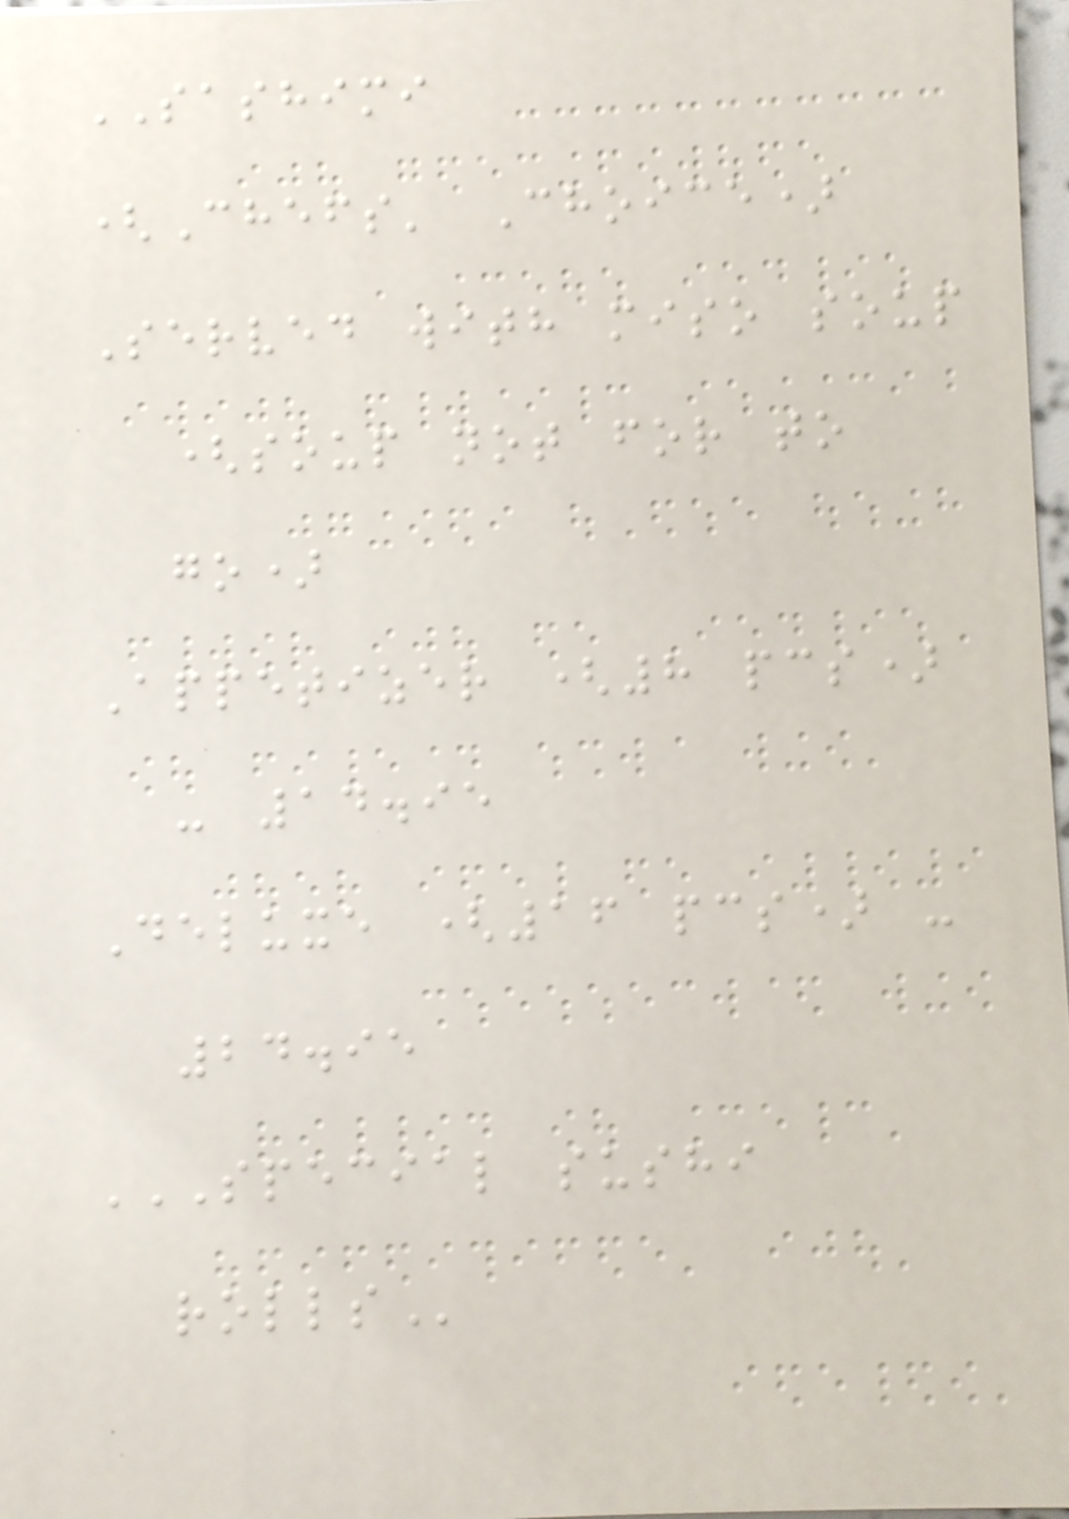SASHIMI
(Chefs' Choice)
Served with miso soup
(soup not for to
go)
Appetizer (8 pcs)
- 14.95
Deluxe (16 pcs) -
24.95
SPECIAL SUSHI
ROLLS
